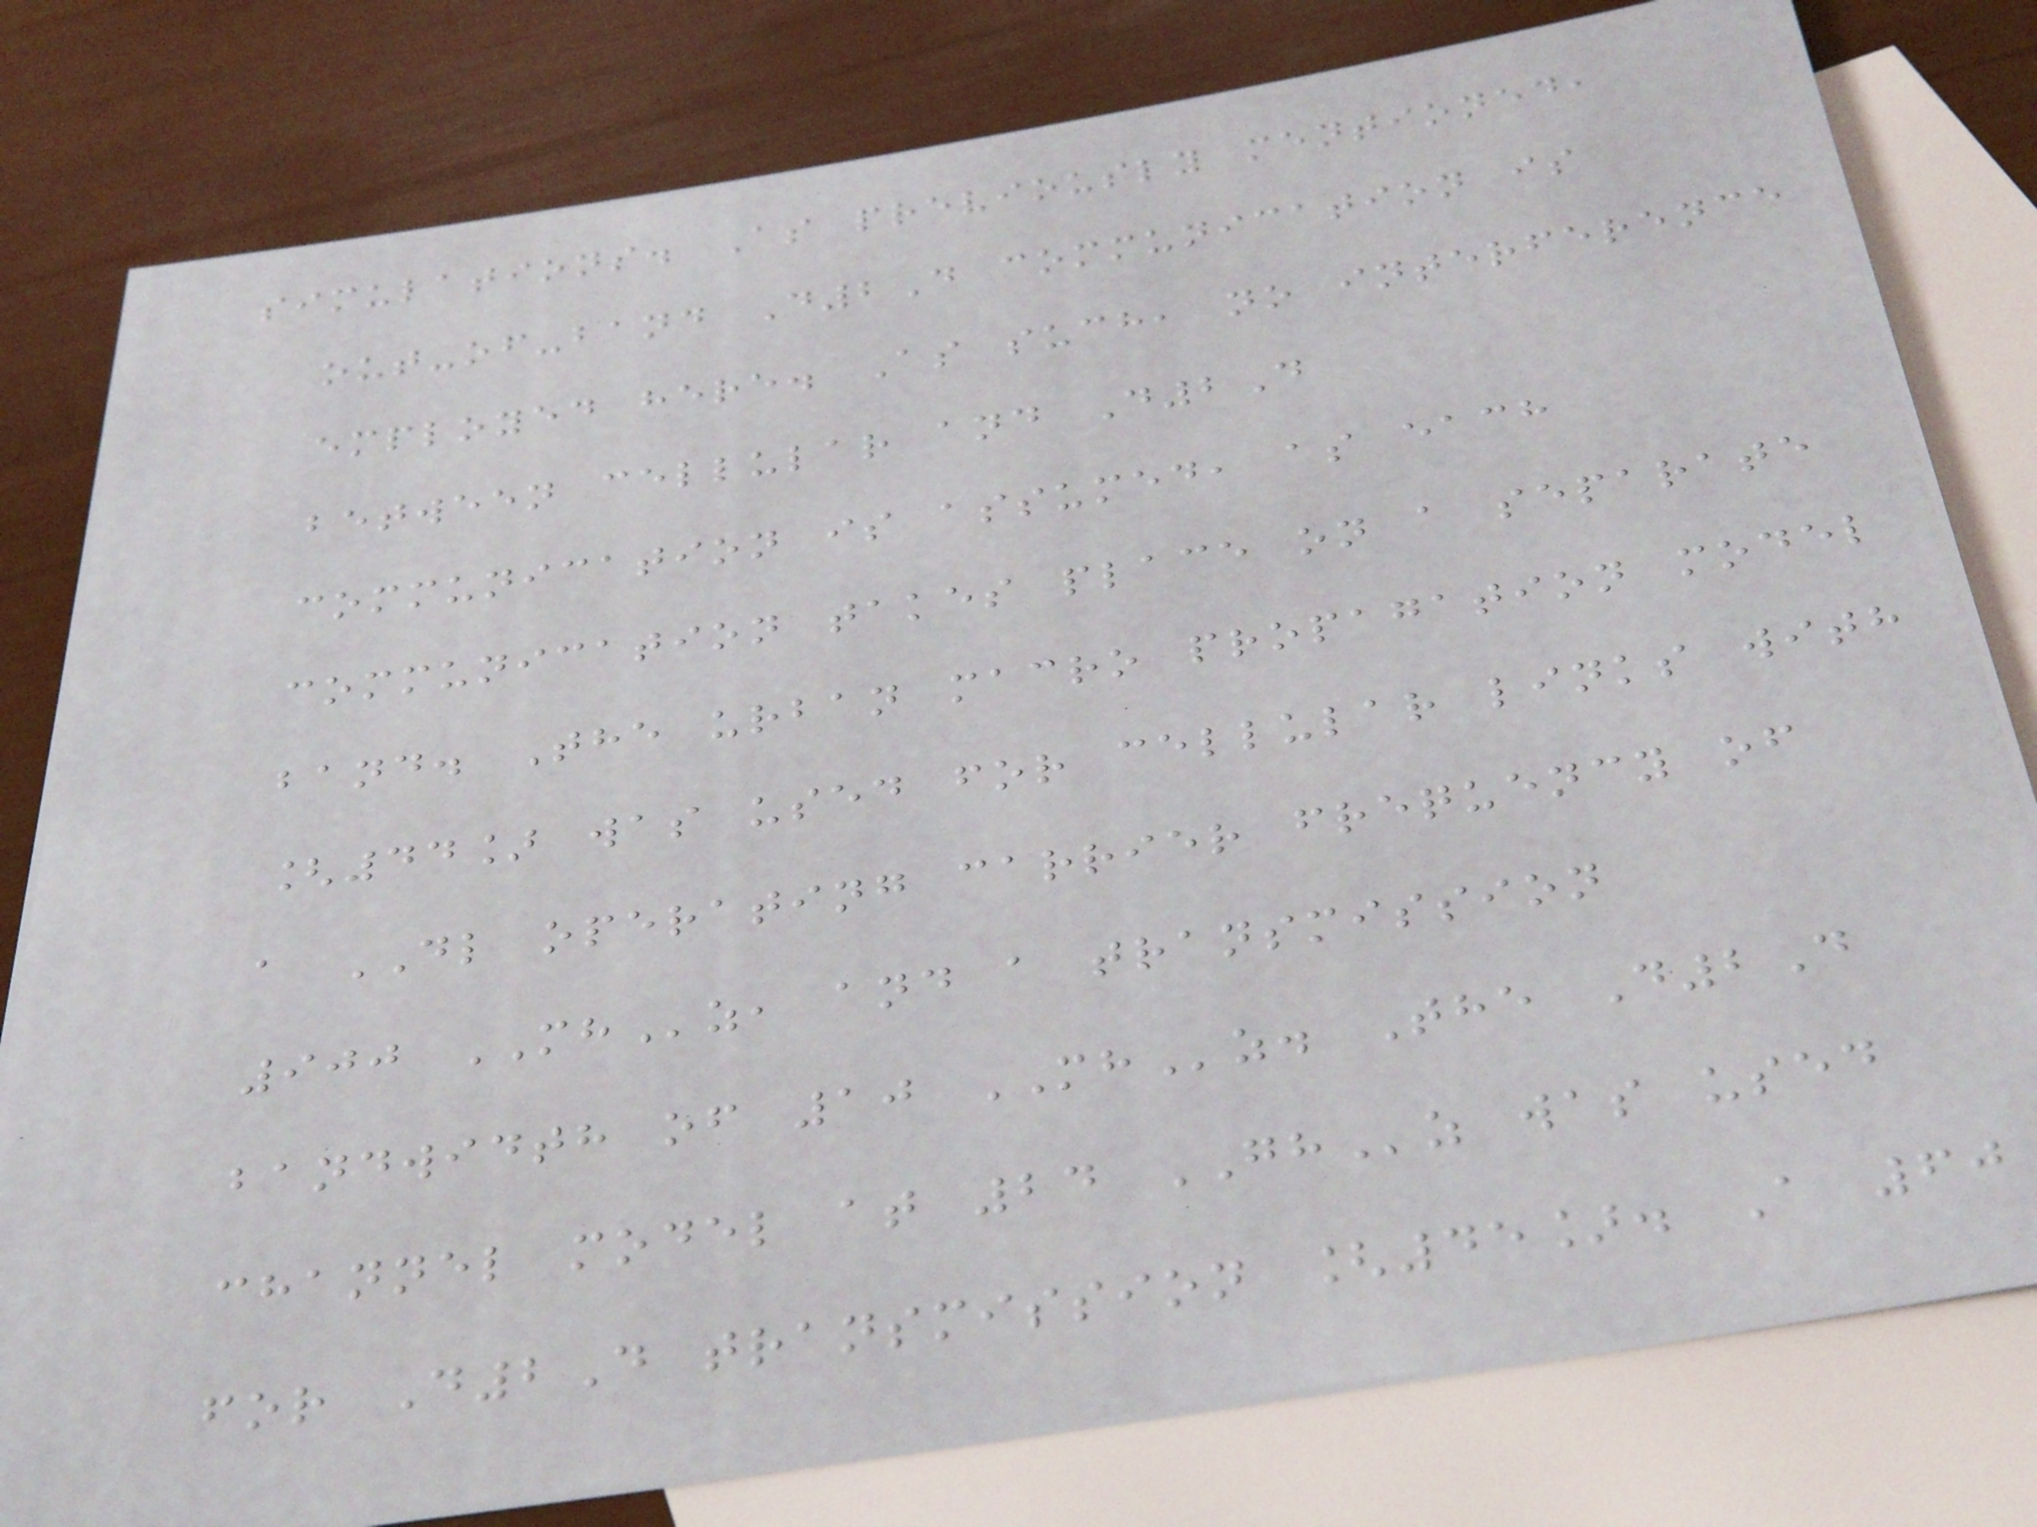simulations. As previously mentioned,
out-of-band D2D communication is
employed here. As such, no interference
between cellular and D2D
communication is assumed, as each
communication takes place on a separate
band. The urban macro propagation model
[44] was used for cellular links with
a DL operating carrier frequency of
900 MHz, and a transmission
bandwidth of 10 MHz. The D2D
channel model at 24 GHz was used
for D2D transmission [45]. A 60
